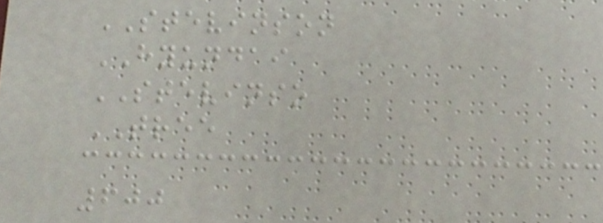STEVINSON
HYUNDAI
STEVINSO
TREE
600
